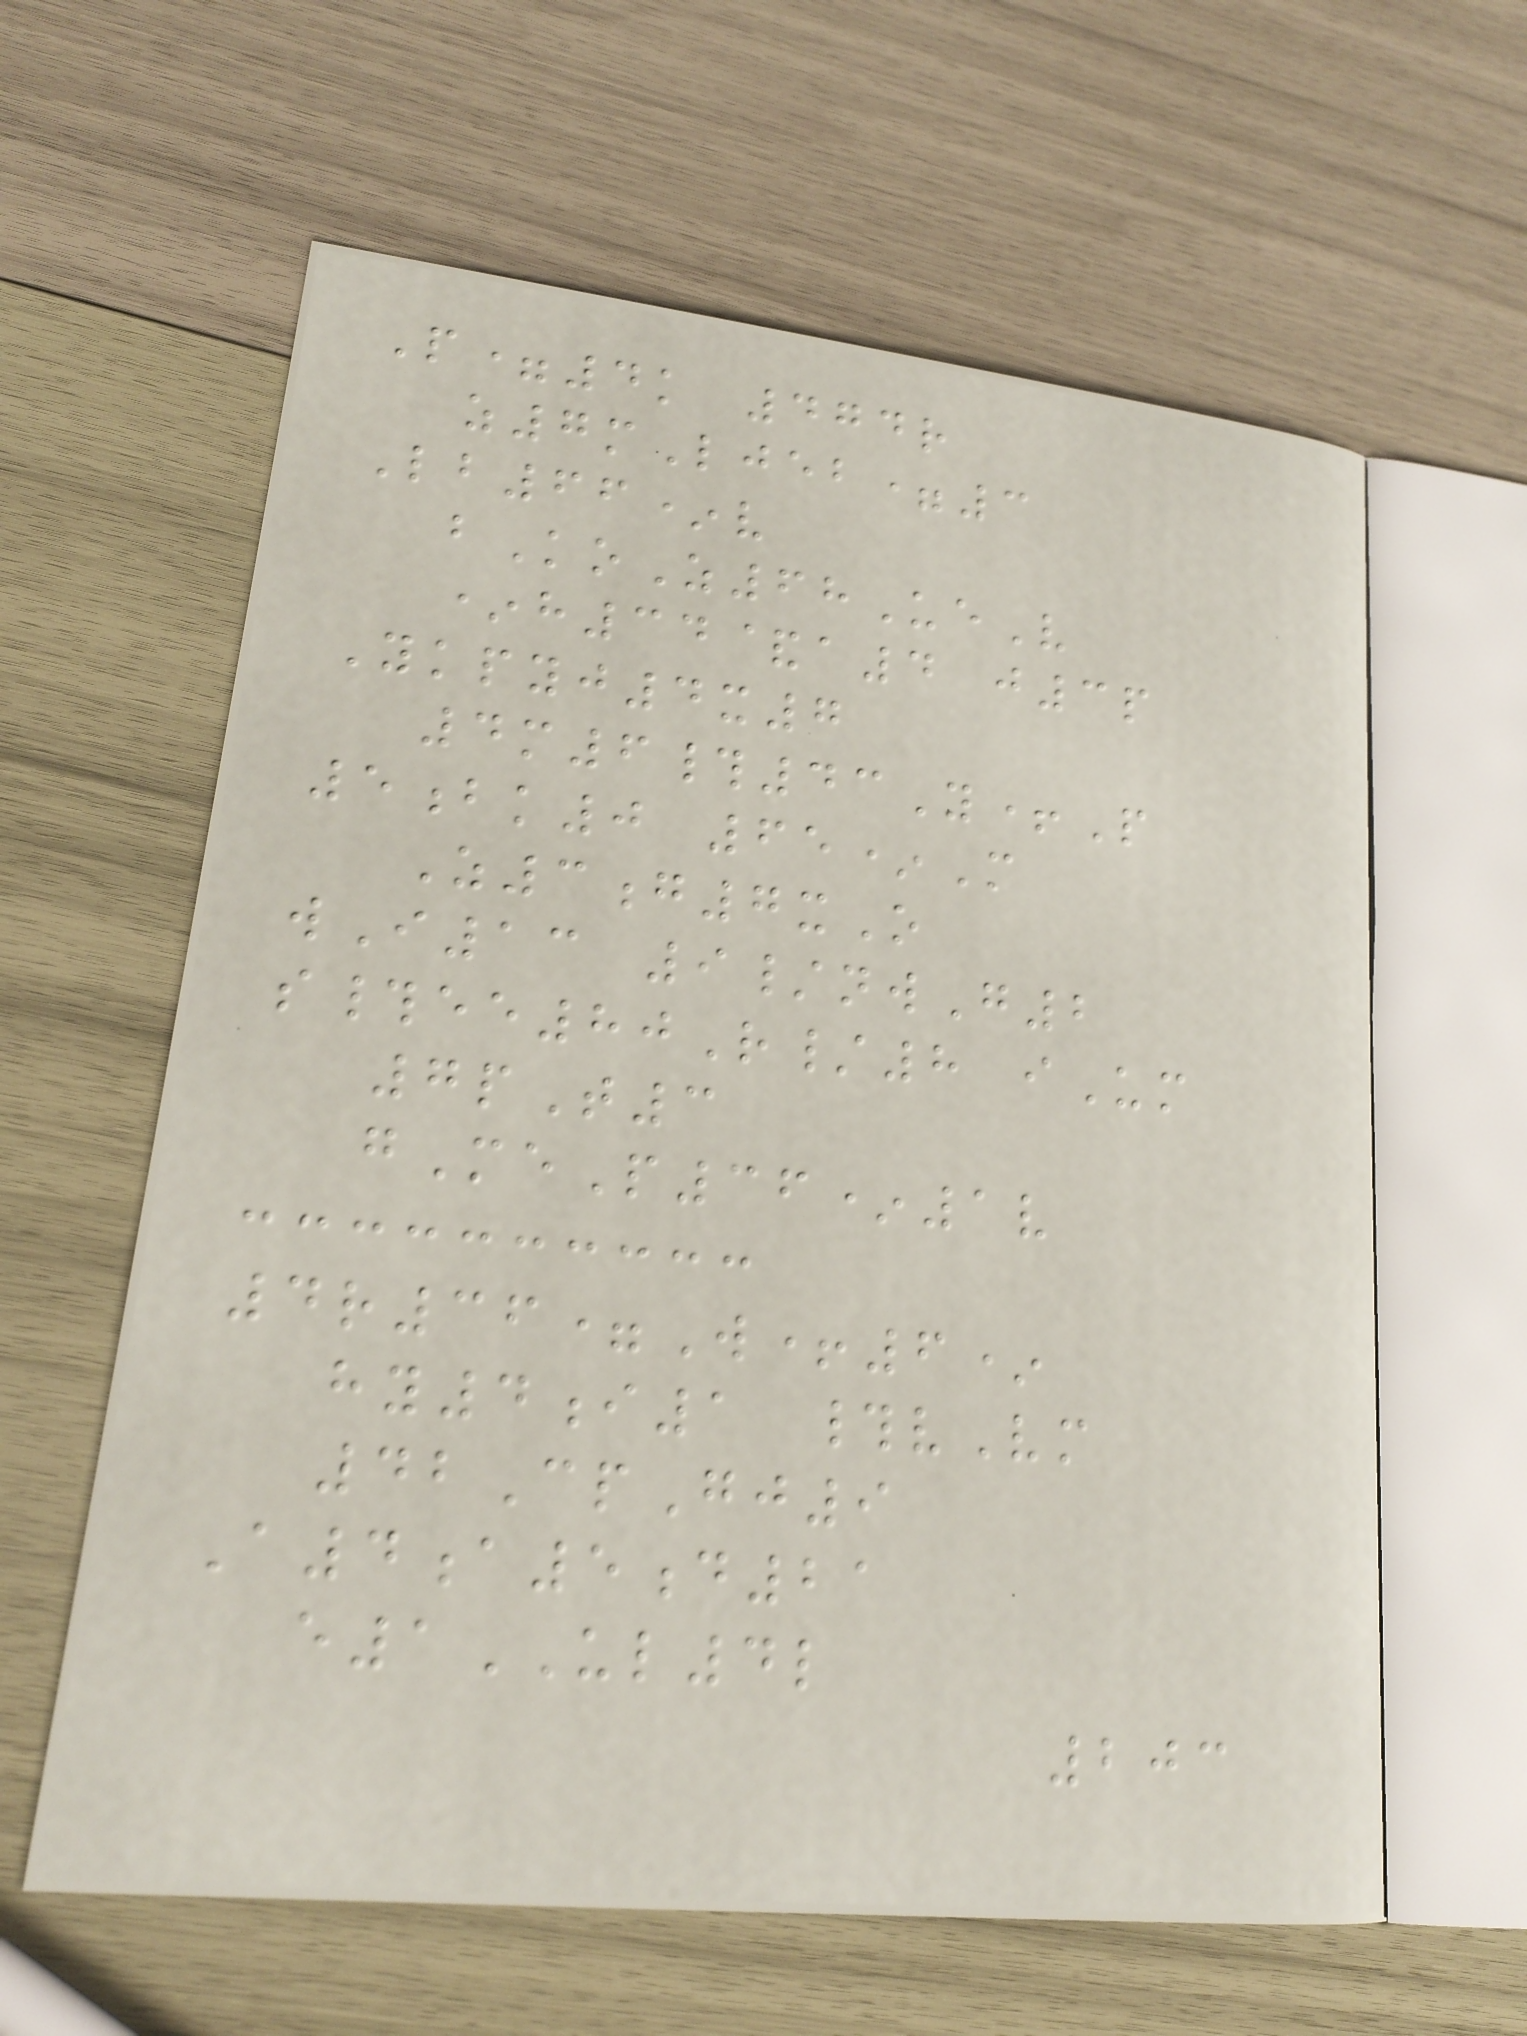P=4k 474r
z7mLjeb=3
Lb66*v
bKoZ68UeV
*h34&a4 j3p
Ykpyj4x7
4m6#43Y+P
5bk0 65*M
Z3g7xO
wI13 9/nwG2
s#ee80R/8 iUm
7pT3
gMeP36*1v
4r36=W+6*
hy4i1 #vVm
42CpGj9
A4a5d21
e1UL4l
203
